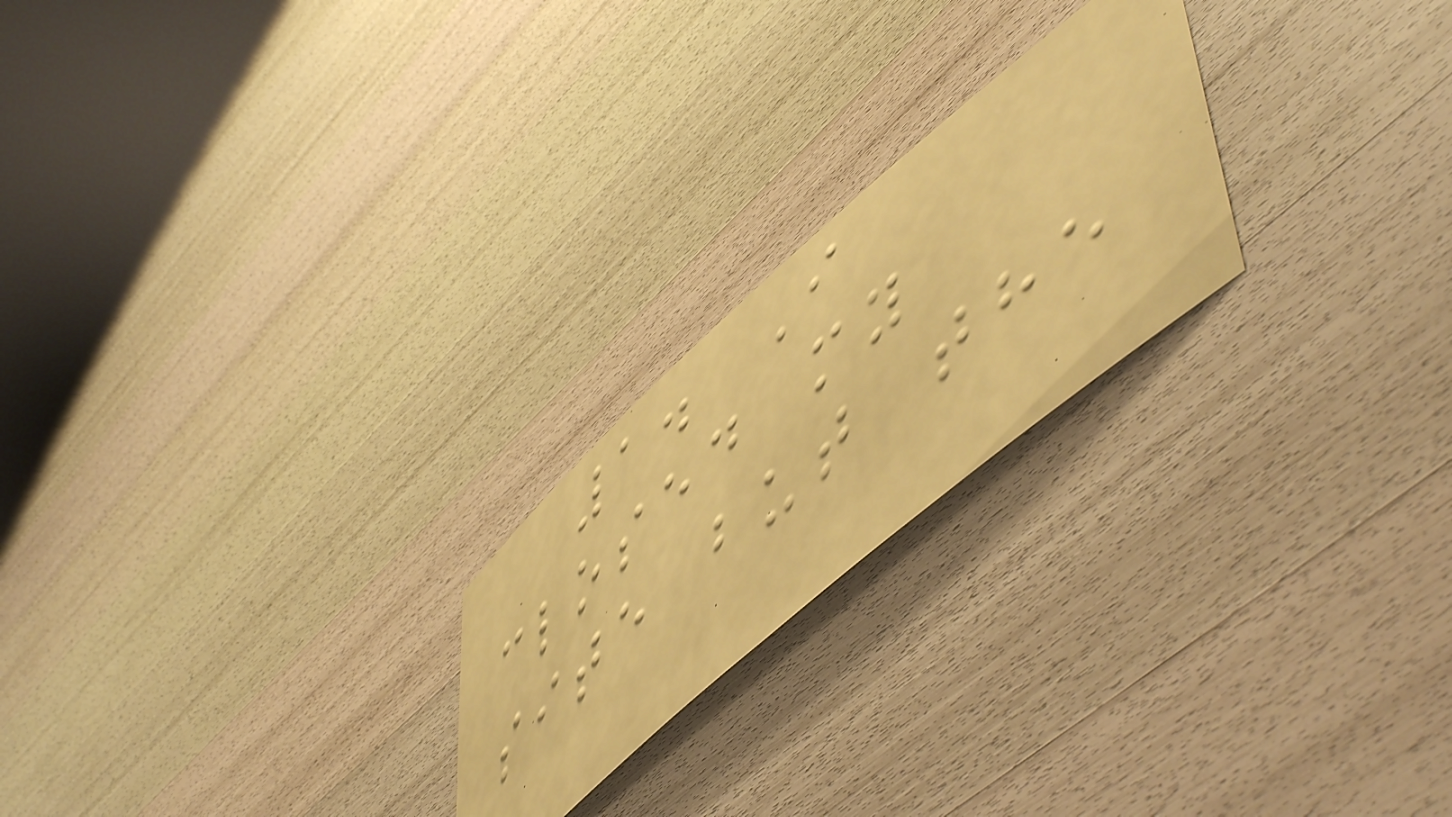1. I
closed my
site but the
